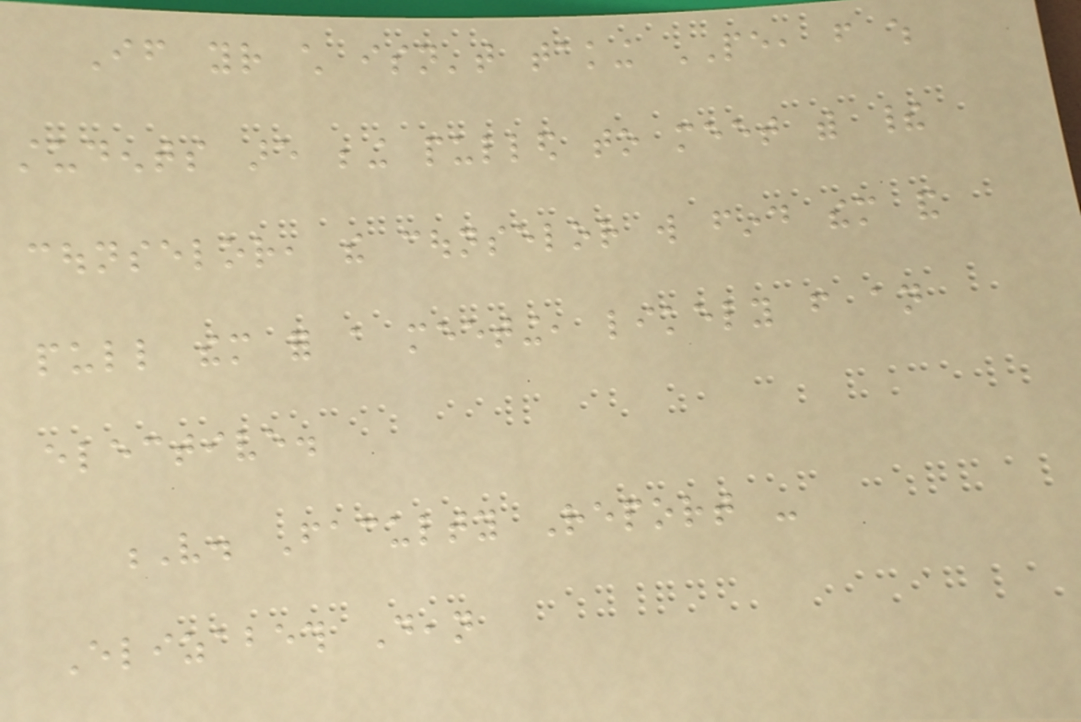If your child isn't taking PE, from which
students are being pulled to meet with their
counselor, the counselor will find them and
pull them for a meeting, likely from an
elective.
V. Faculty Report -
Elizabeth Dean
